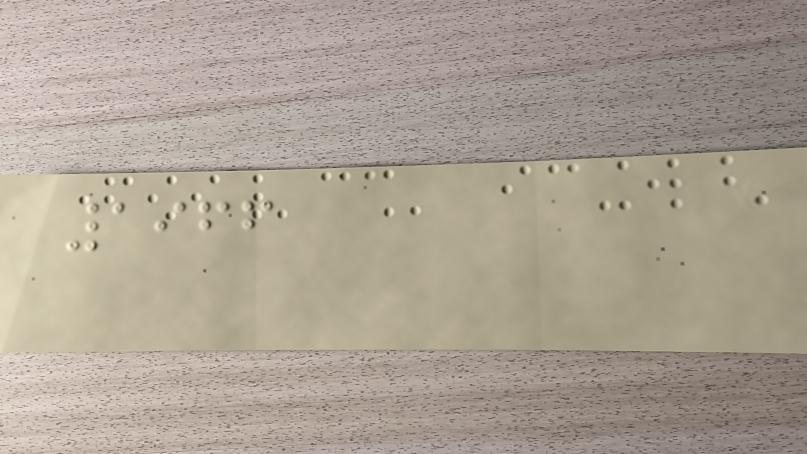1966
